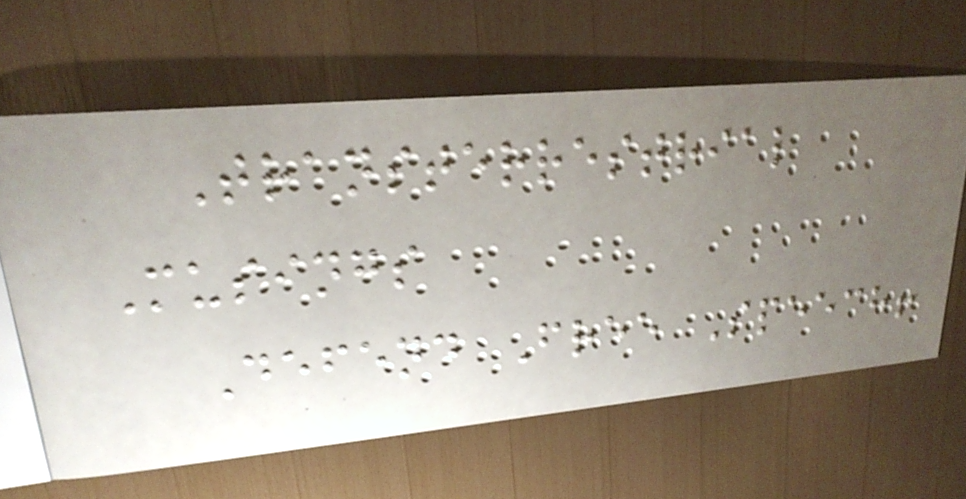Transterrestrial
Musings
Defend Free Speech!
